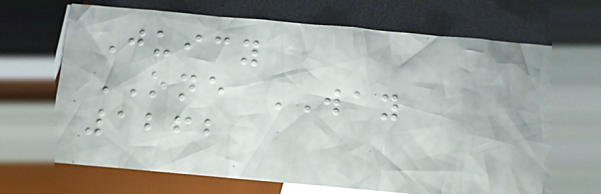Juicy
ONE WAY
1262
